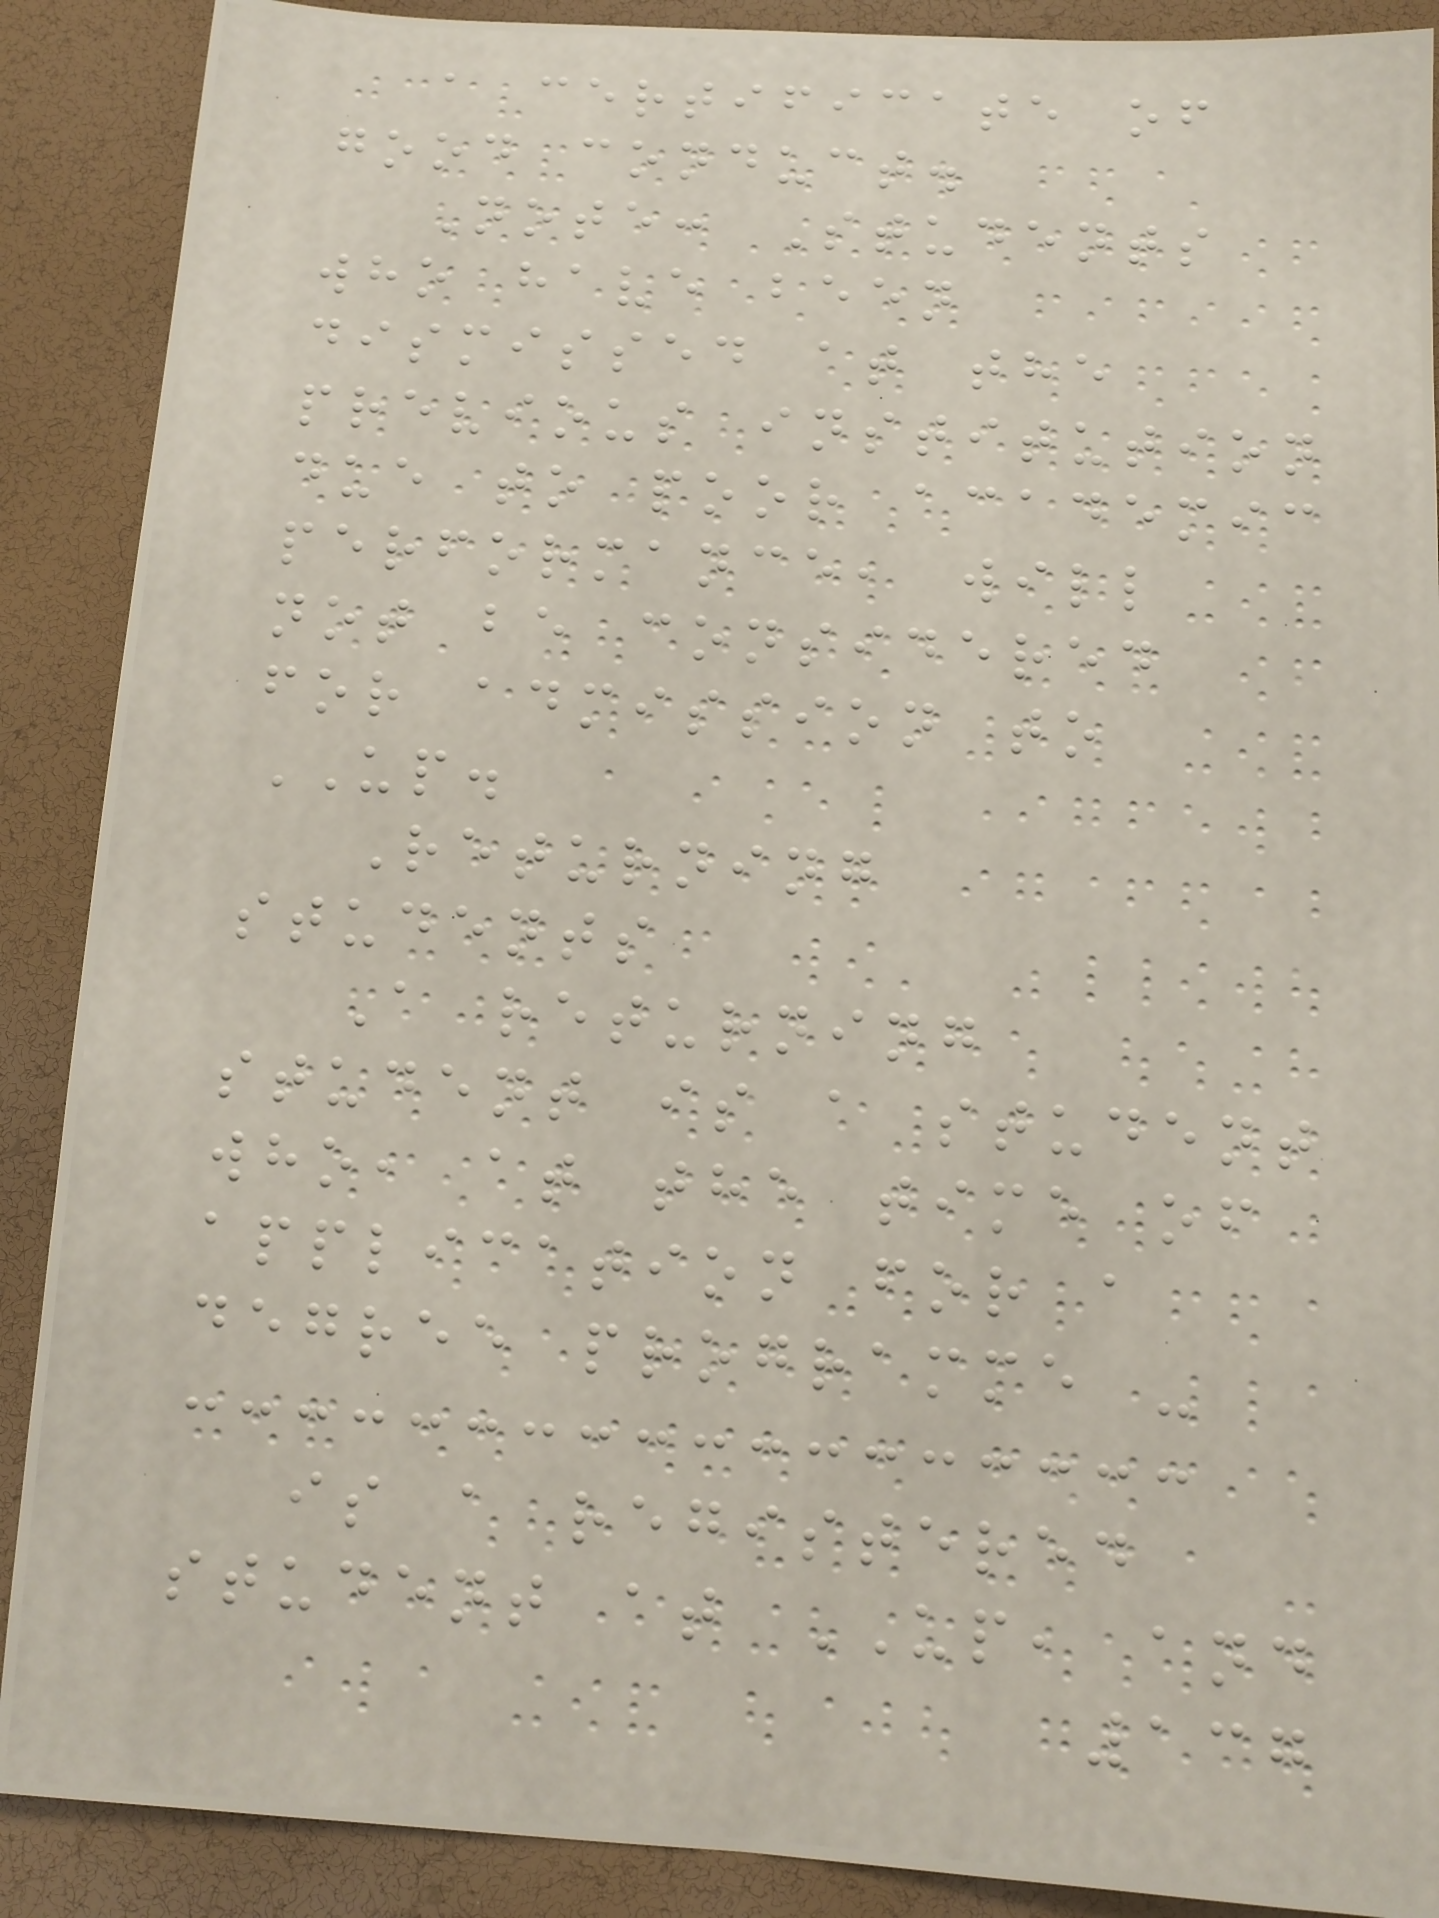a certificate of
good conduct.
Note: Students
who have been
dismissed at the
previous institution
due to poor academic
performance, will
not be considered
for admission to
UP.
Returning
students
A returning
student is a student
who, at the time of
application for a
degree programme -
is a registered
student at UP, and
137
